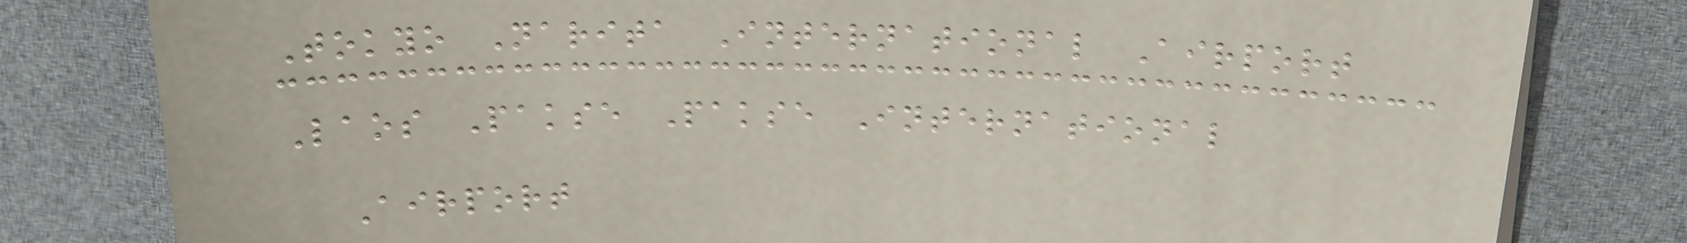Tokyo Narita International Airport
Laos Pakse Pakse International
Airport
